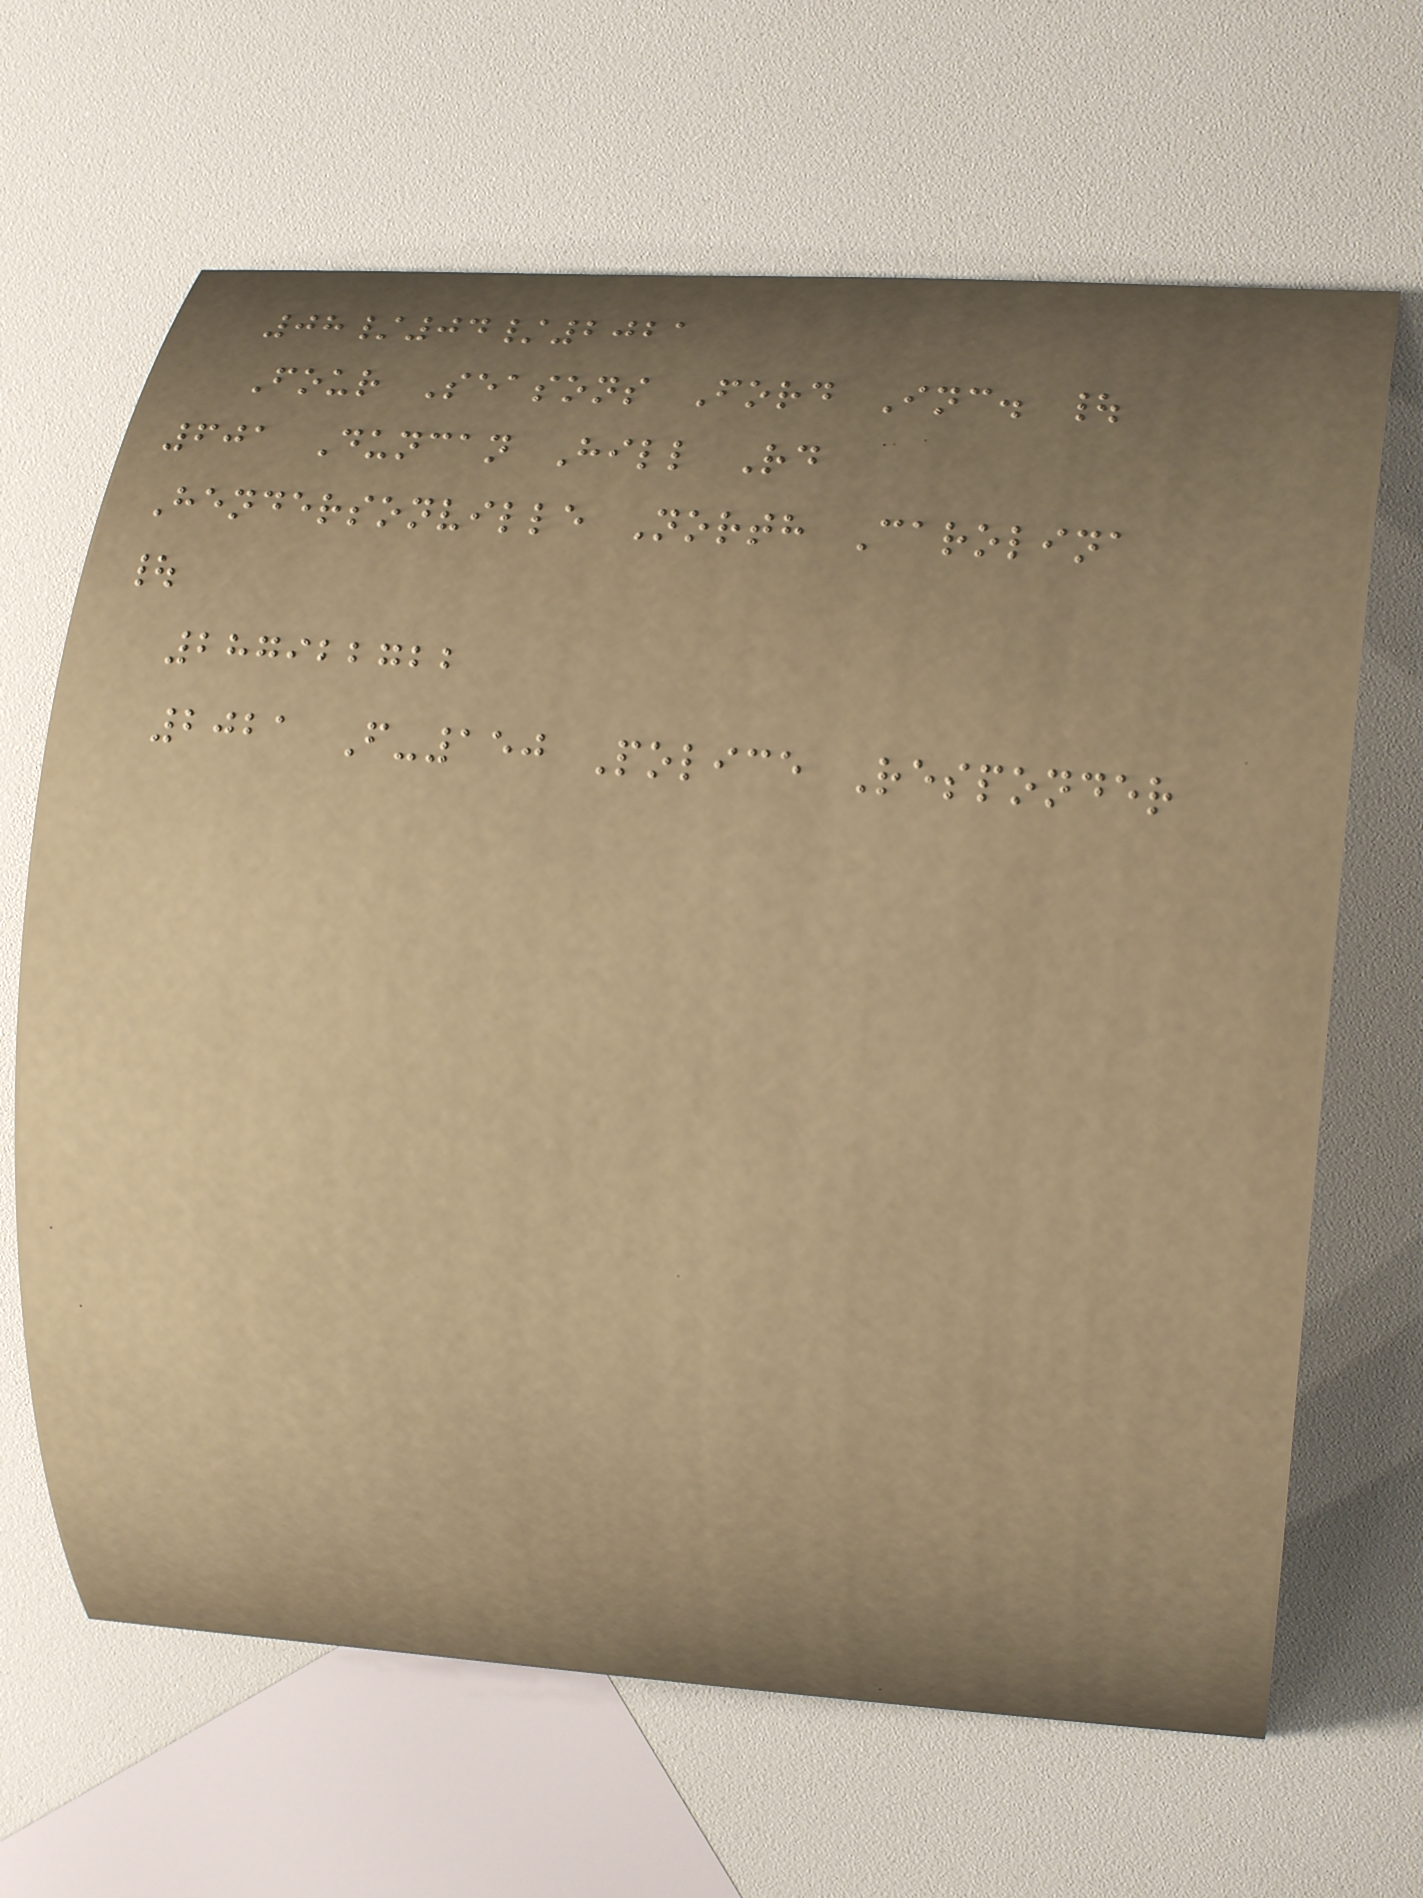08/04/2021
Four Seasons Ford Inc. |
601 Duncan Hill Rd
Hendersonville North Carolina
|
287922722
2021 F-150 Police Responder
